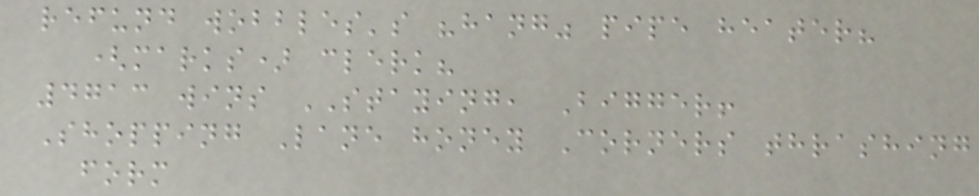refund wobbles's "hang" pipe heater?
(marks) clerk?
4713 wins STAYING, Bigger!
Shopping Lane honey Corners thrashing
form
